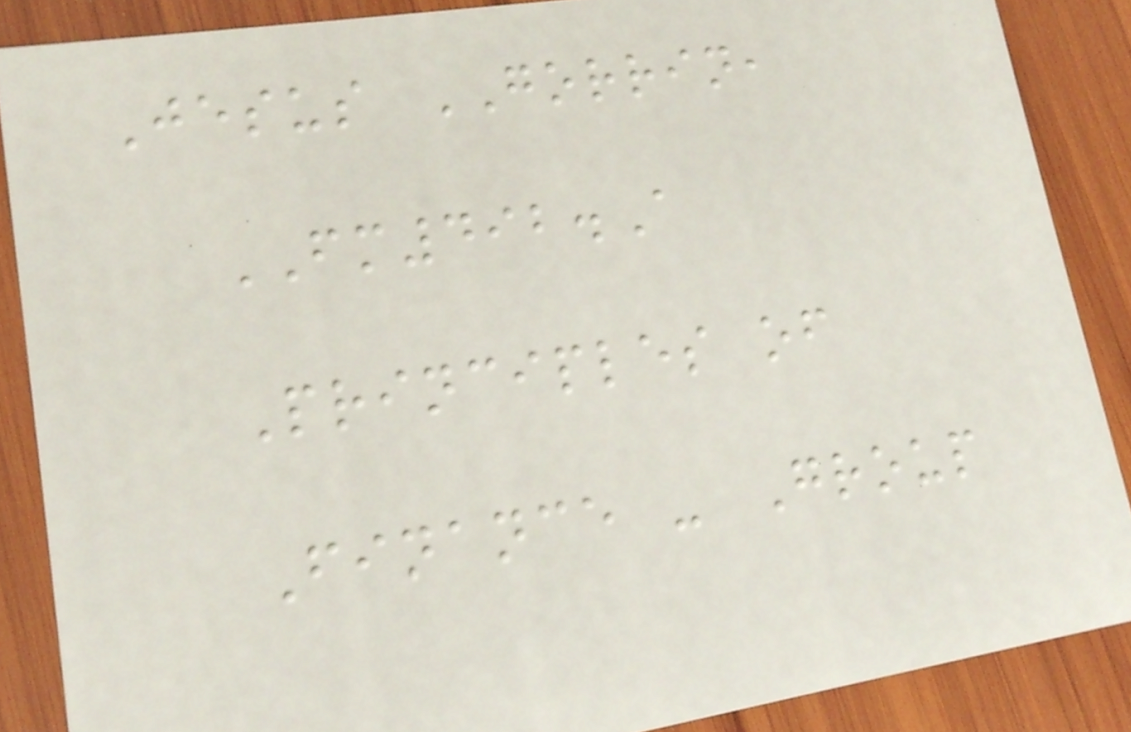Jesus GORRIN,
FM492.A
Principles of
Finance - Group
